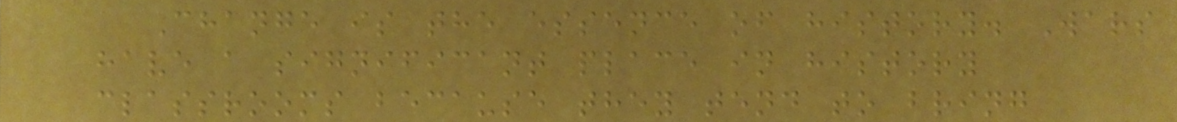Change is the essence of history. Wars
have a significant place in history
classrooms because they tend to bring
